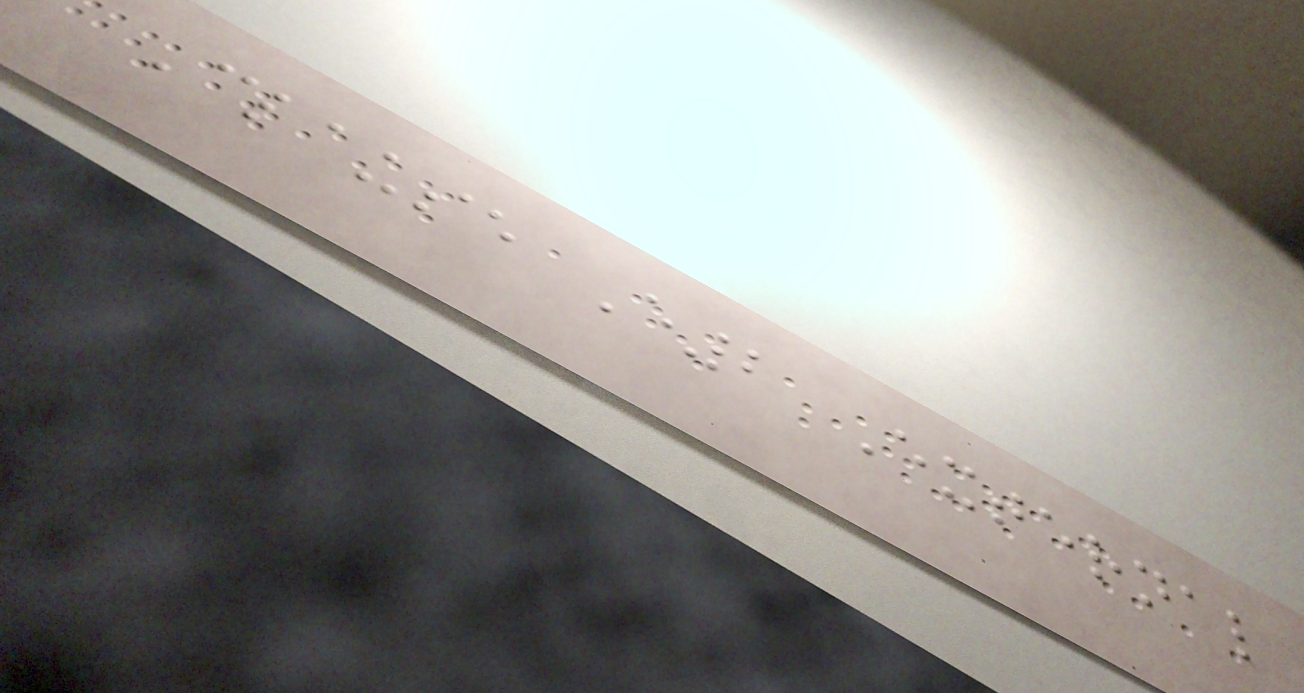Clause E2 External
